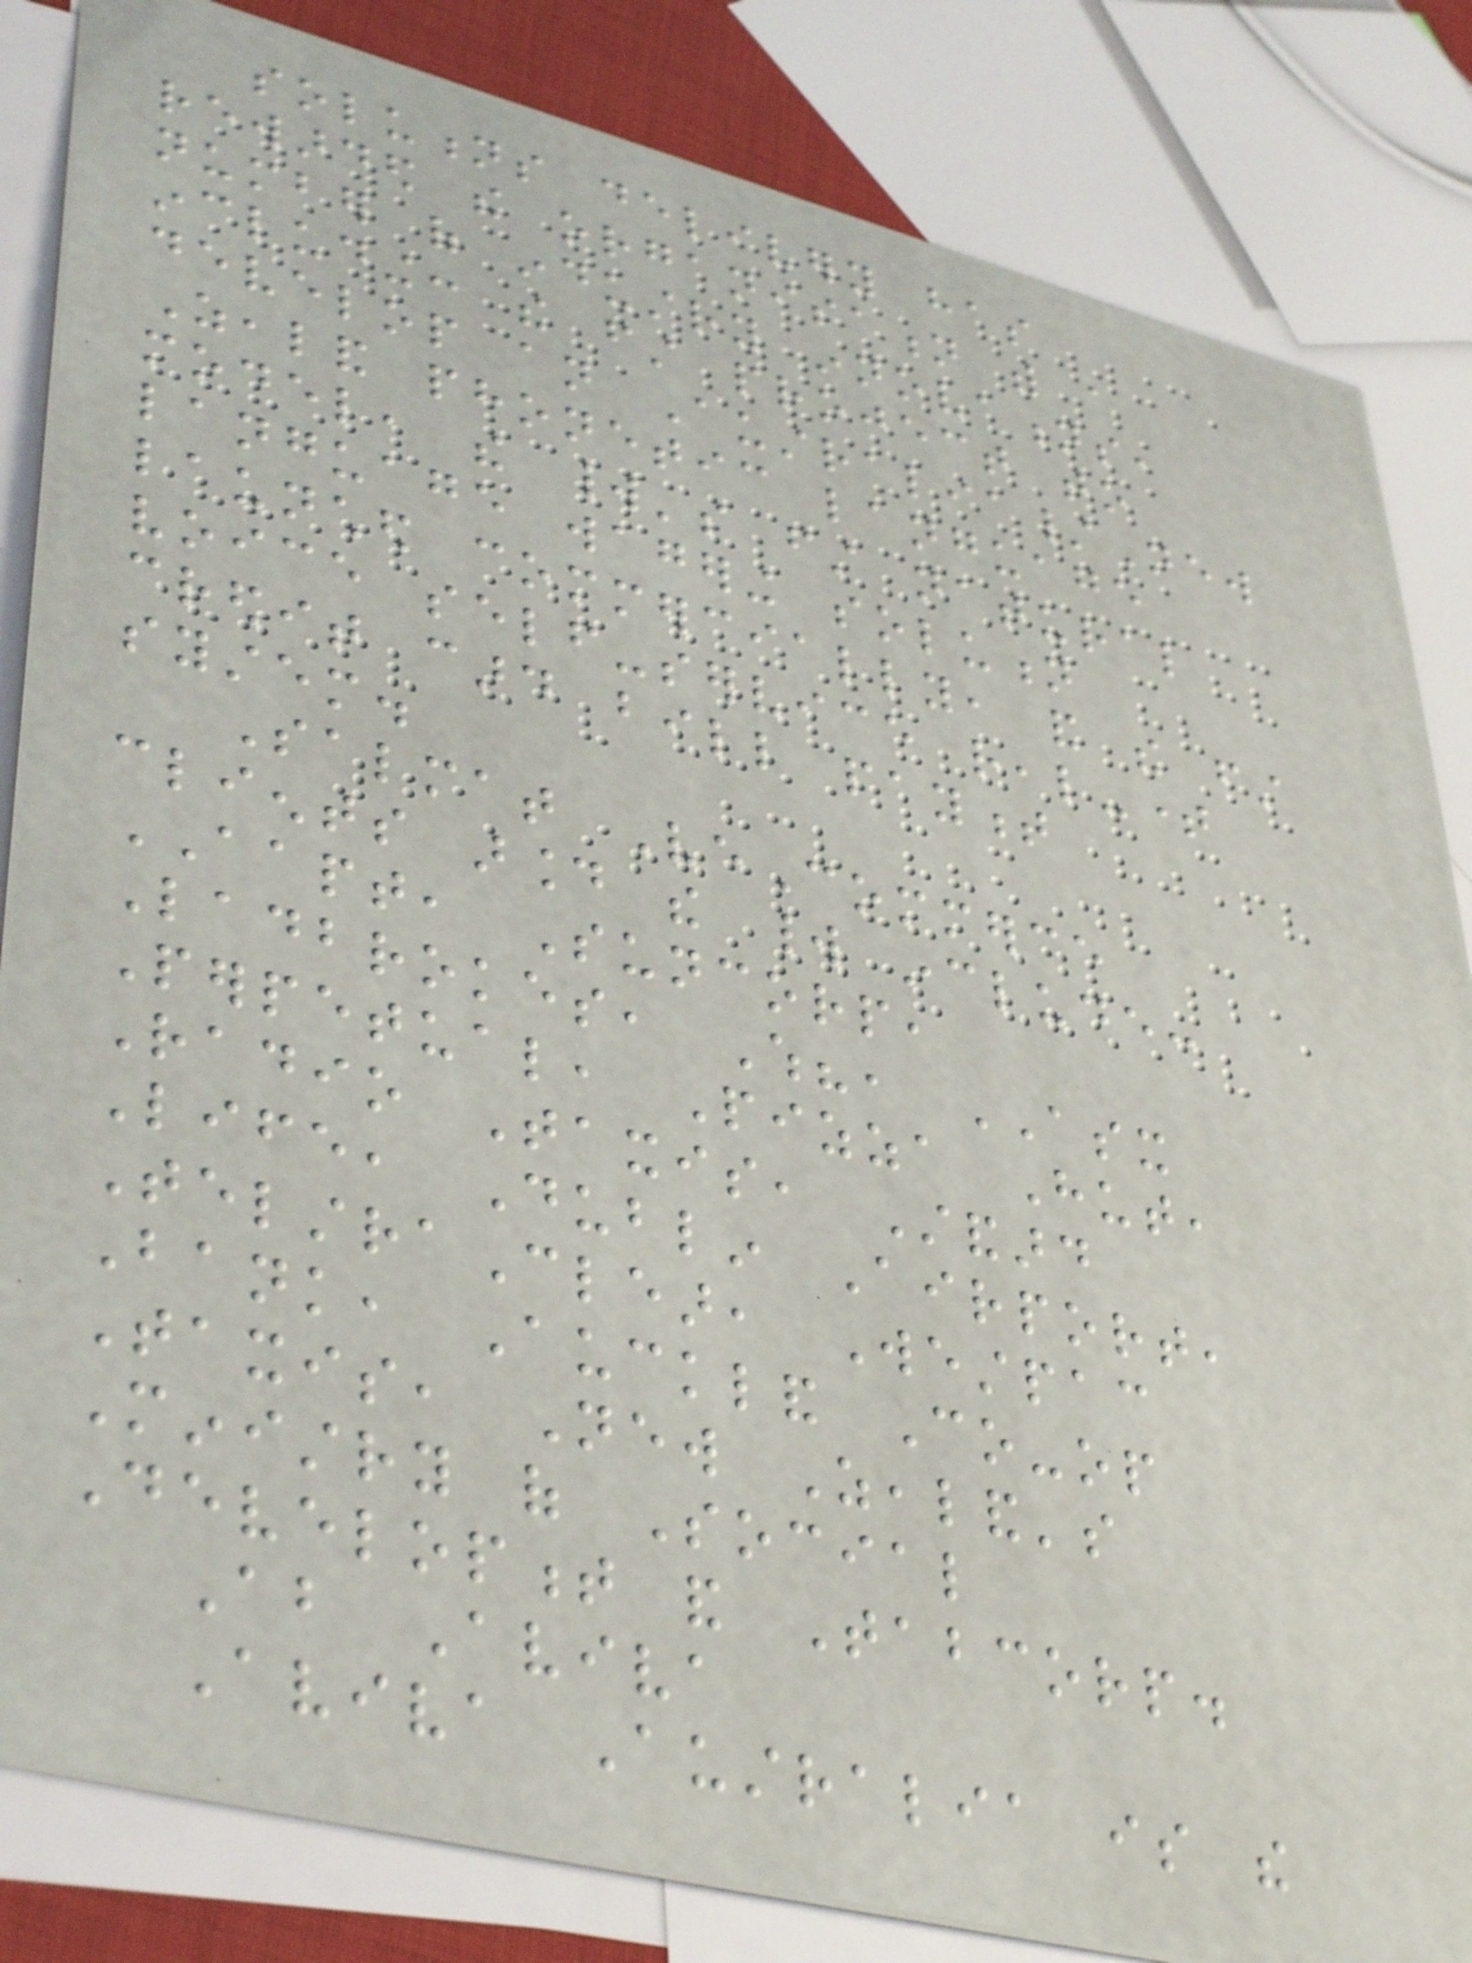solutions delivery has
rewarded the organisation with a
number of industry innovations,
including: the first project to
develop an Australia/New
Zealand phonetic language
model, the world's first natural
language wagering solution
launched commercially, and the first
voice self-service real-time
credit card bill payment
system.
Salmat VeCommerce
clients around the world include:
AAPT, Suncorp,
Ladbrokes, Which?, ASX
Perpetual, Pizza Hut,
Radio Taxis, Standard
Life, Dublin Airport,
TelstraClear, Westpac
Bank, Auckland Co-op
Taxis, New Zealand's
Ministry of Social
Development and Tabcorp.
About Aviva
Aviva Australia is the
